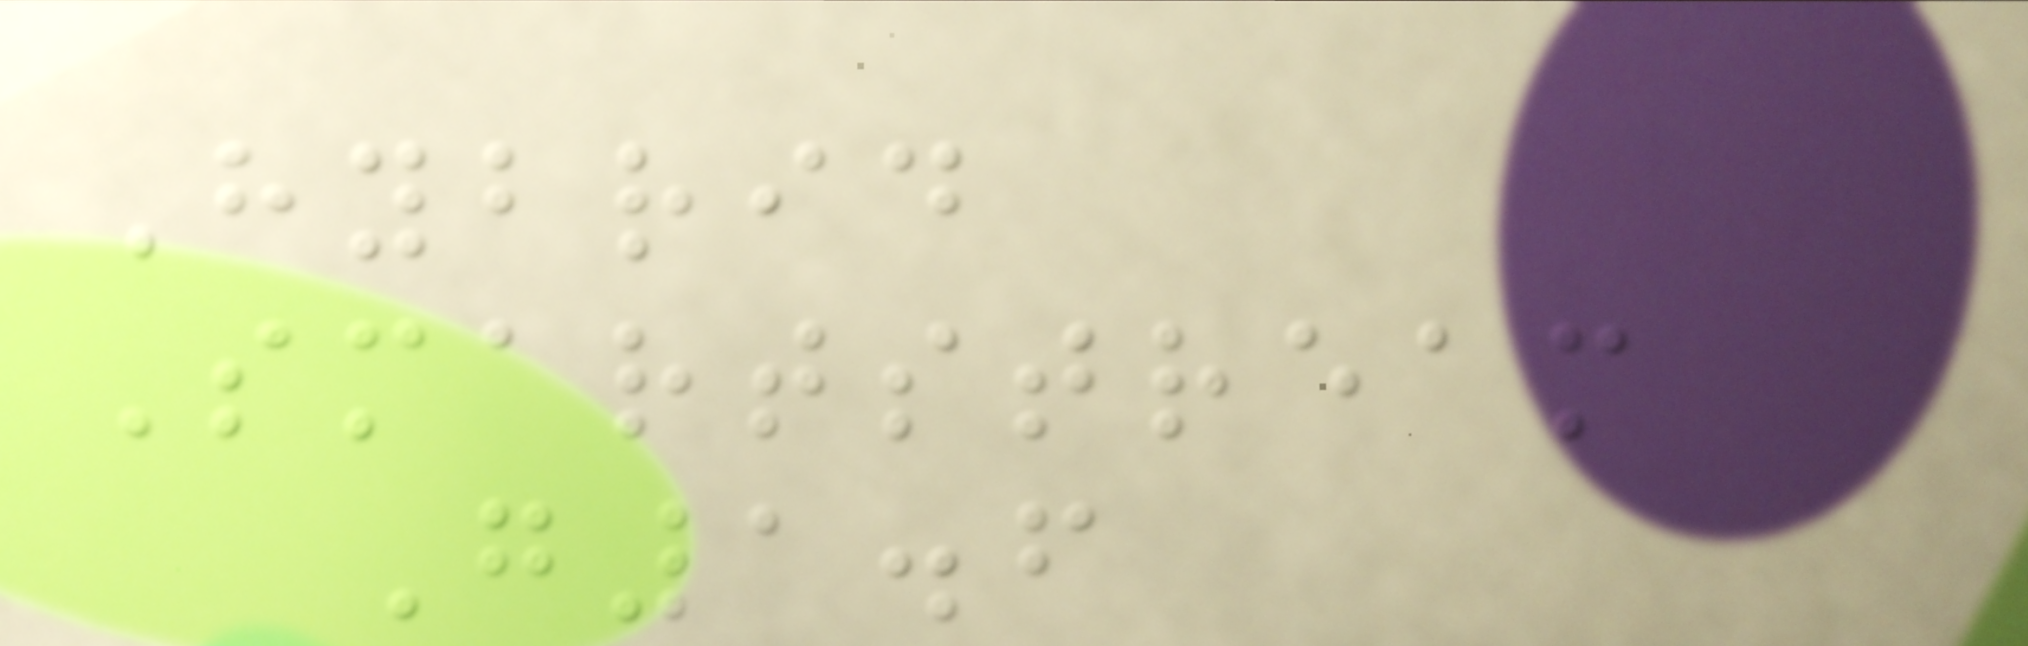Hybrid
Smartstream
G1.6
